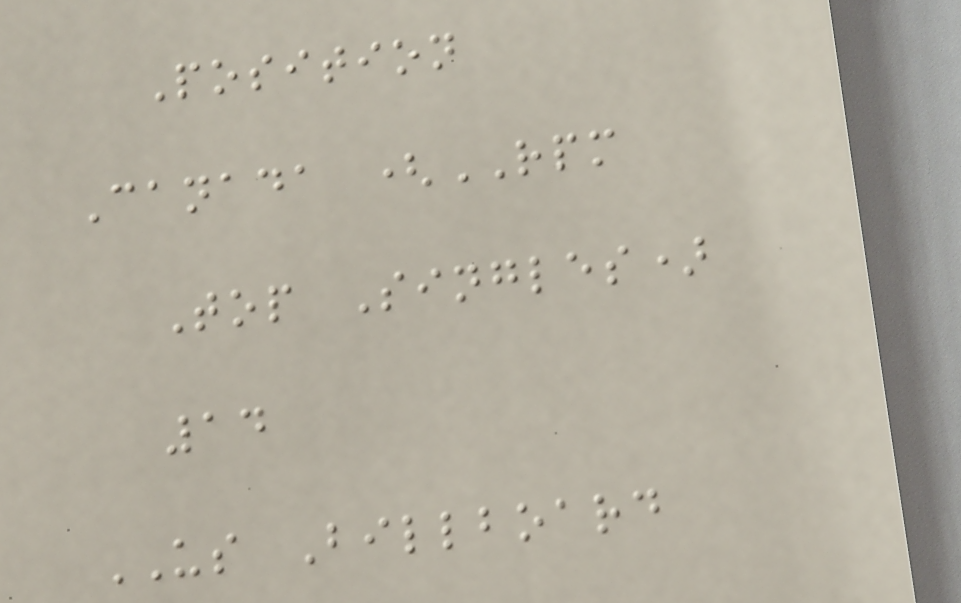Position
Canada (RPM
Top Singles)
14
US Billboard
